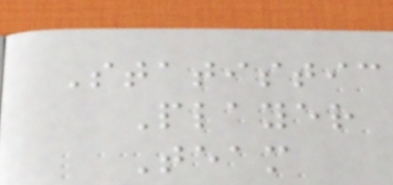Statistic
Player
Team
